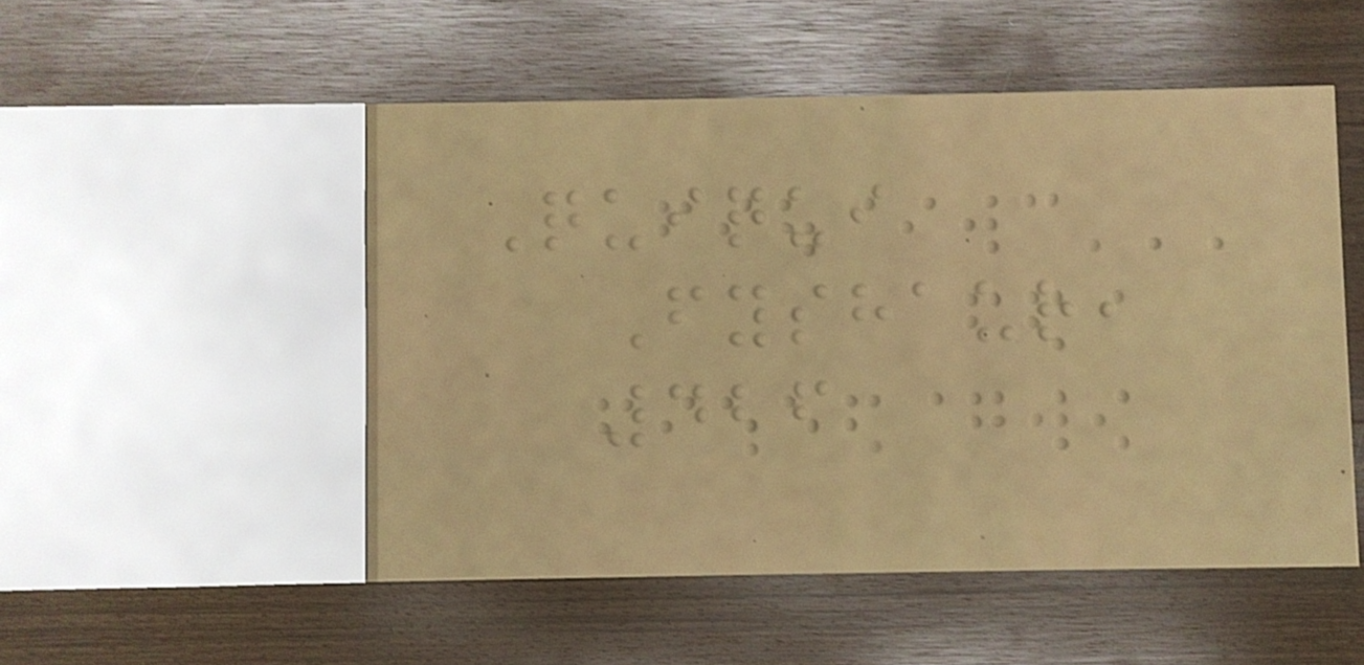Quiqui
Fyshaur,
426
